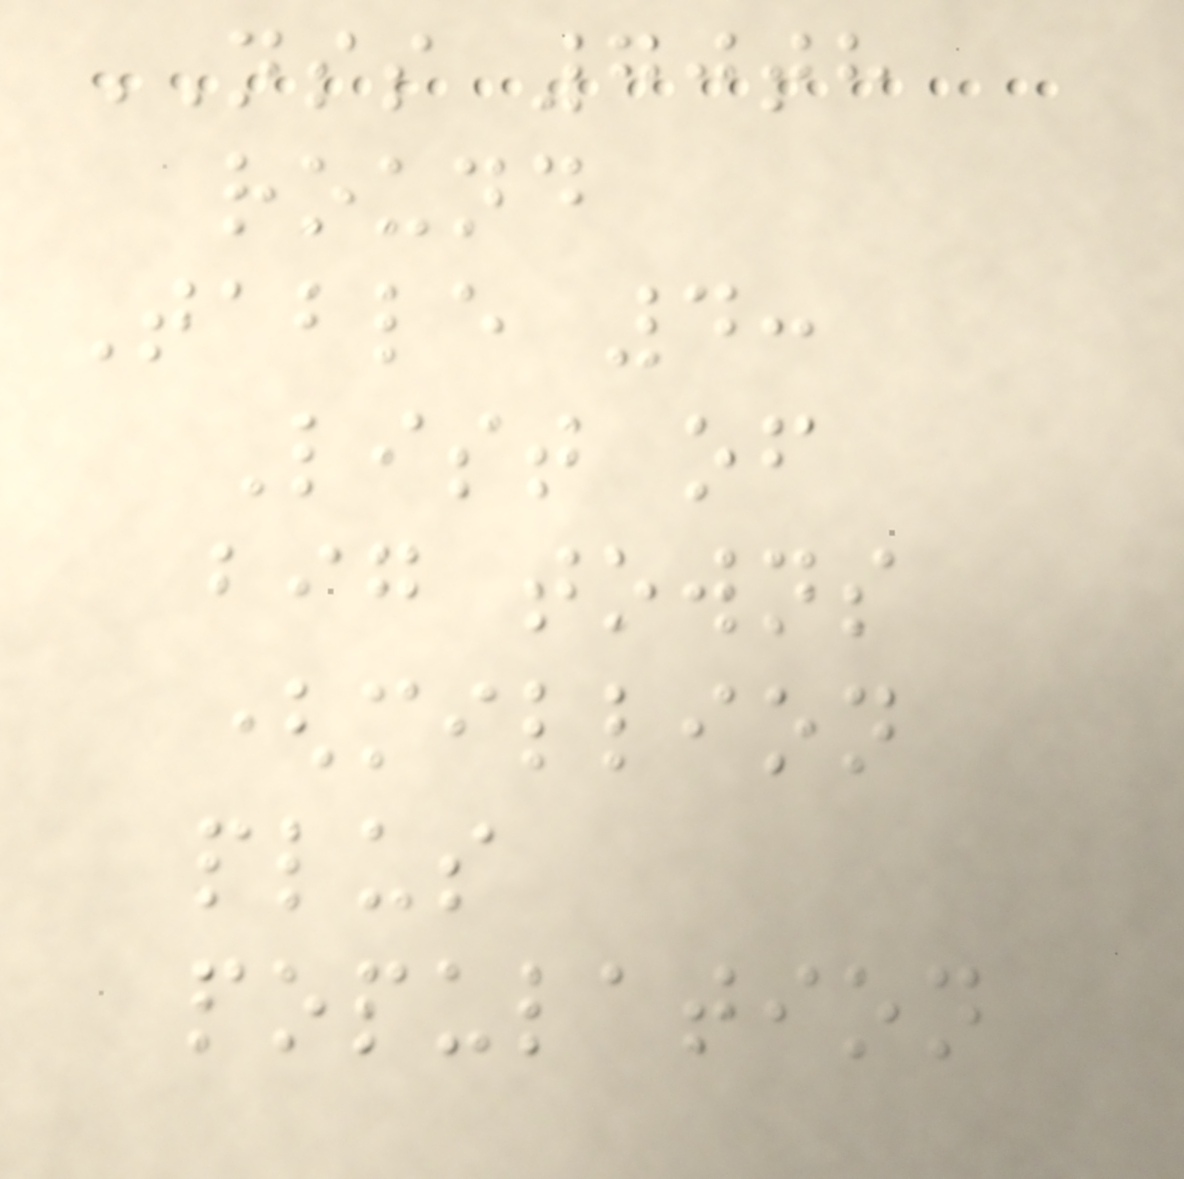NSS 70th
round
Table 4:
List of
big towns
(million
plus
population
